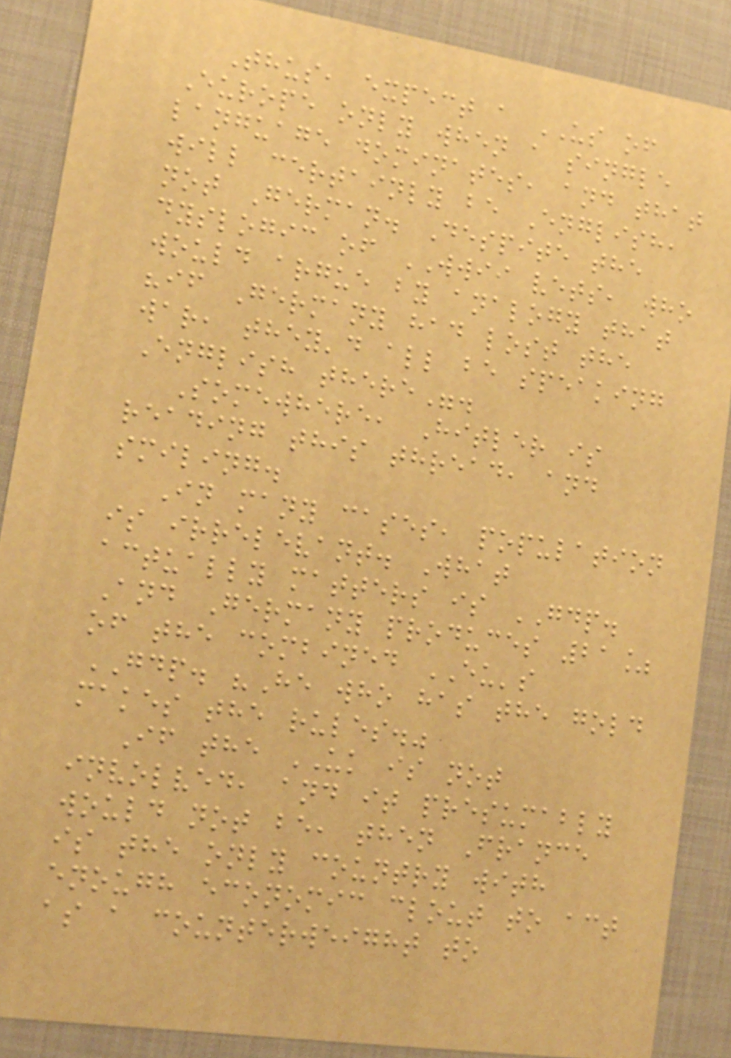Thus, expect a US of
Europe only when a single
language dominates, and that
will certainly be English,
not German. Despite the
dyslogic of WWII vets, who
would argue by analogy that
"if Germany had lost the
war, they'd all be speaking
English there".
Somewhere, Hitler is
reading this thread, and
smiling.
In many cases, population
is irrelevant. What
actually matters is GDP.
And Germany produces 21%
of the combined EU's
GDP. "He who has the gold
makes the rules."
If the UK is not
involved, and it presumably
would not be, then France
is the only country with
enough economic clout to act
as a counterweight to
